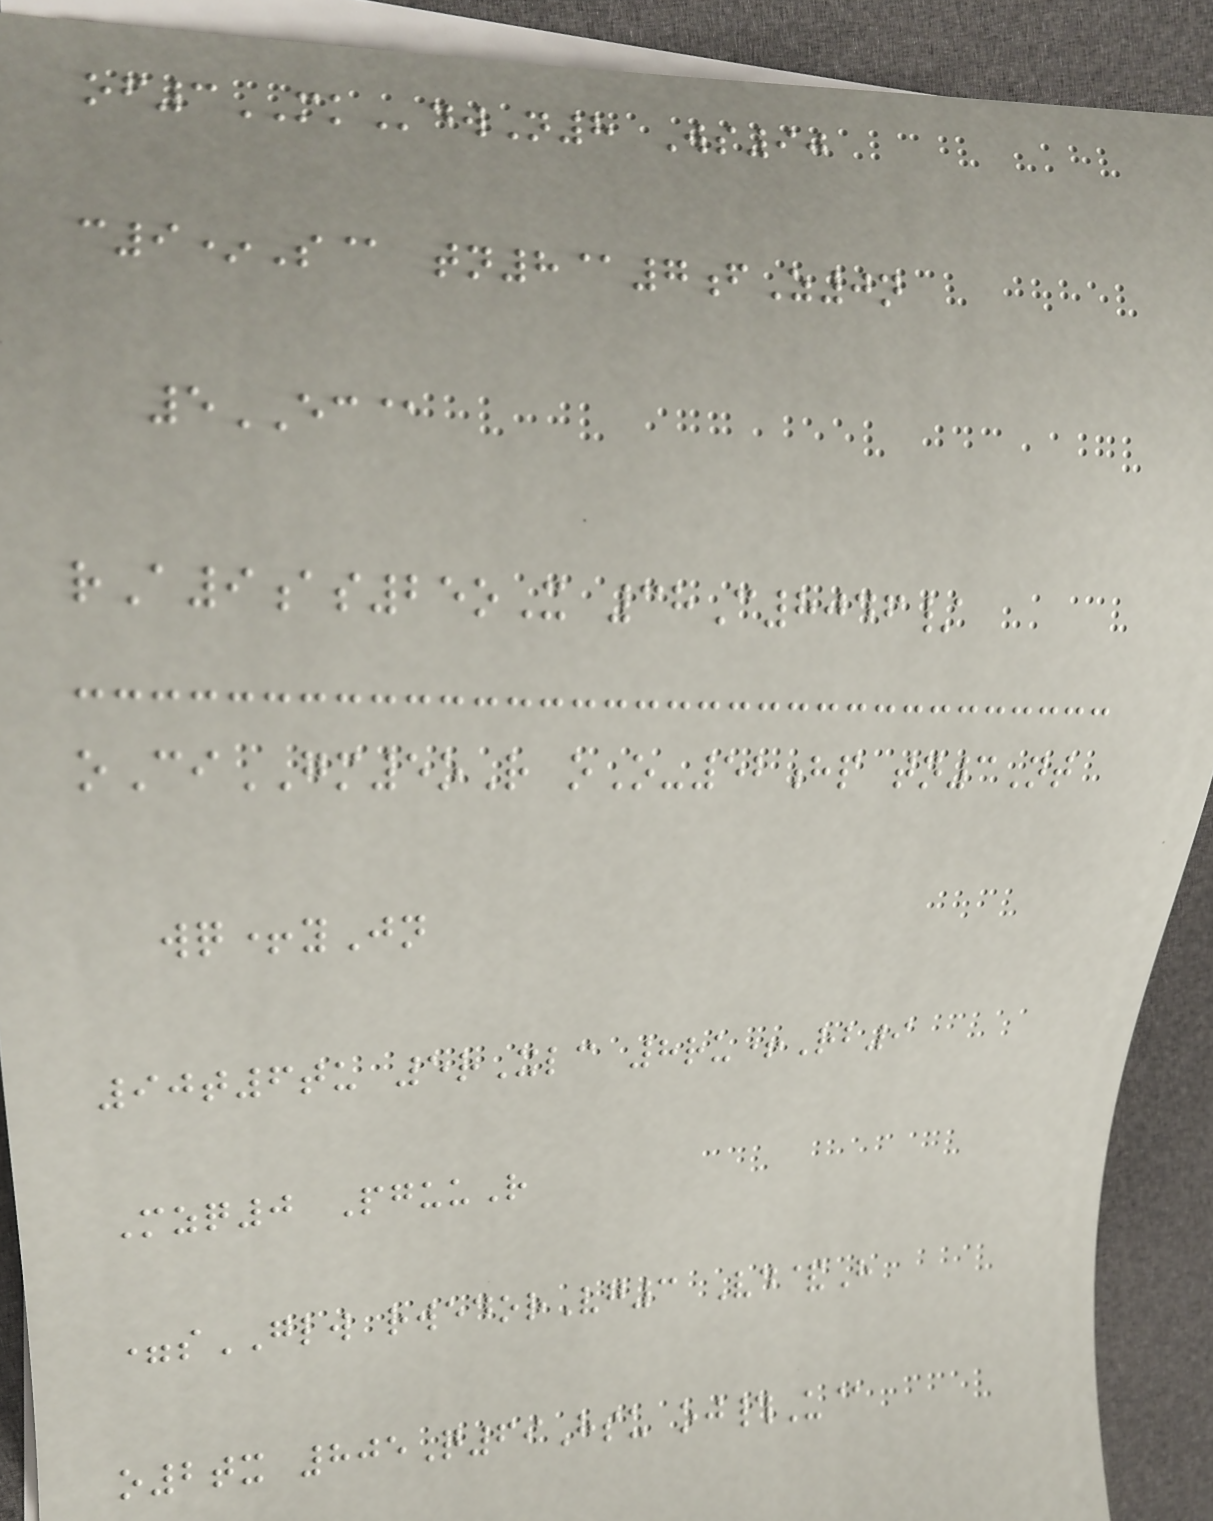of3MKdwN8 Ws90
c9*S@ tn8@7fZ0n
5EC@
rA9as25oX 38C8046/
oCiGM5oR oO-52hp tn3Nt
wq+yJn
90t6tu 5rXlc 8ru+Rb9
Mzq0 PguuR
=sGLW rwedorVg3 Vd&H
o2tx 805Q69Hsu oj#U@
